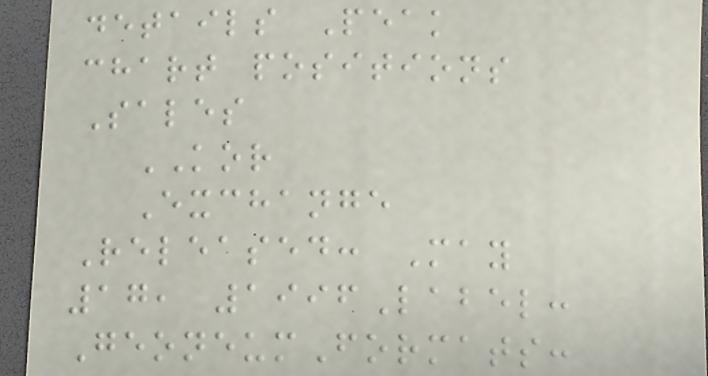details Peak
chart positions
Sales
KOR
Exchange
Released: May
17, 1996Label:
GeoneumFormats:
